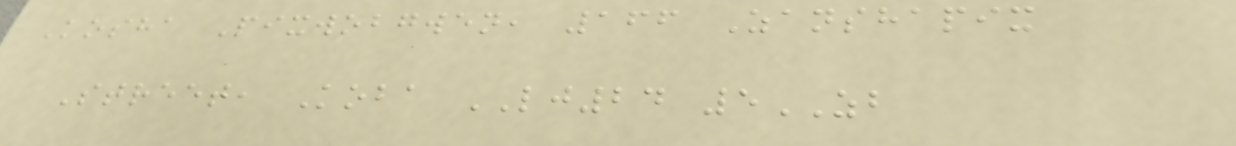Kosha Pixwobgwen, 166 Zanshapix
Street, Koba LJ24 5ZB
